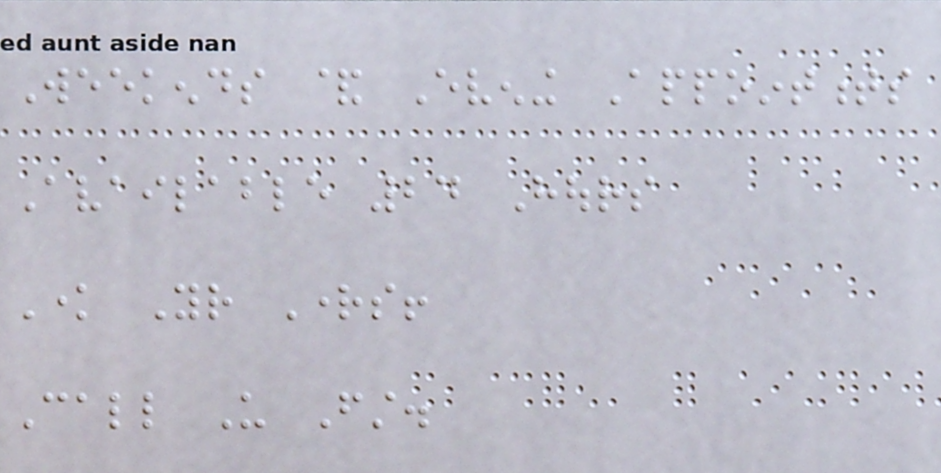Weekends & Evening Appointments
Available 24 Hours
Know Your Rights!
Call Us First.
